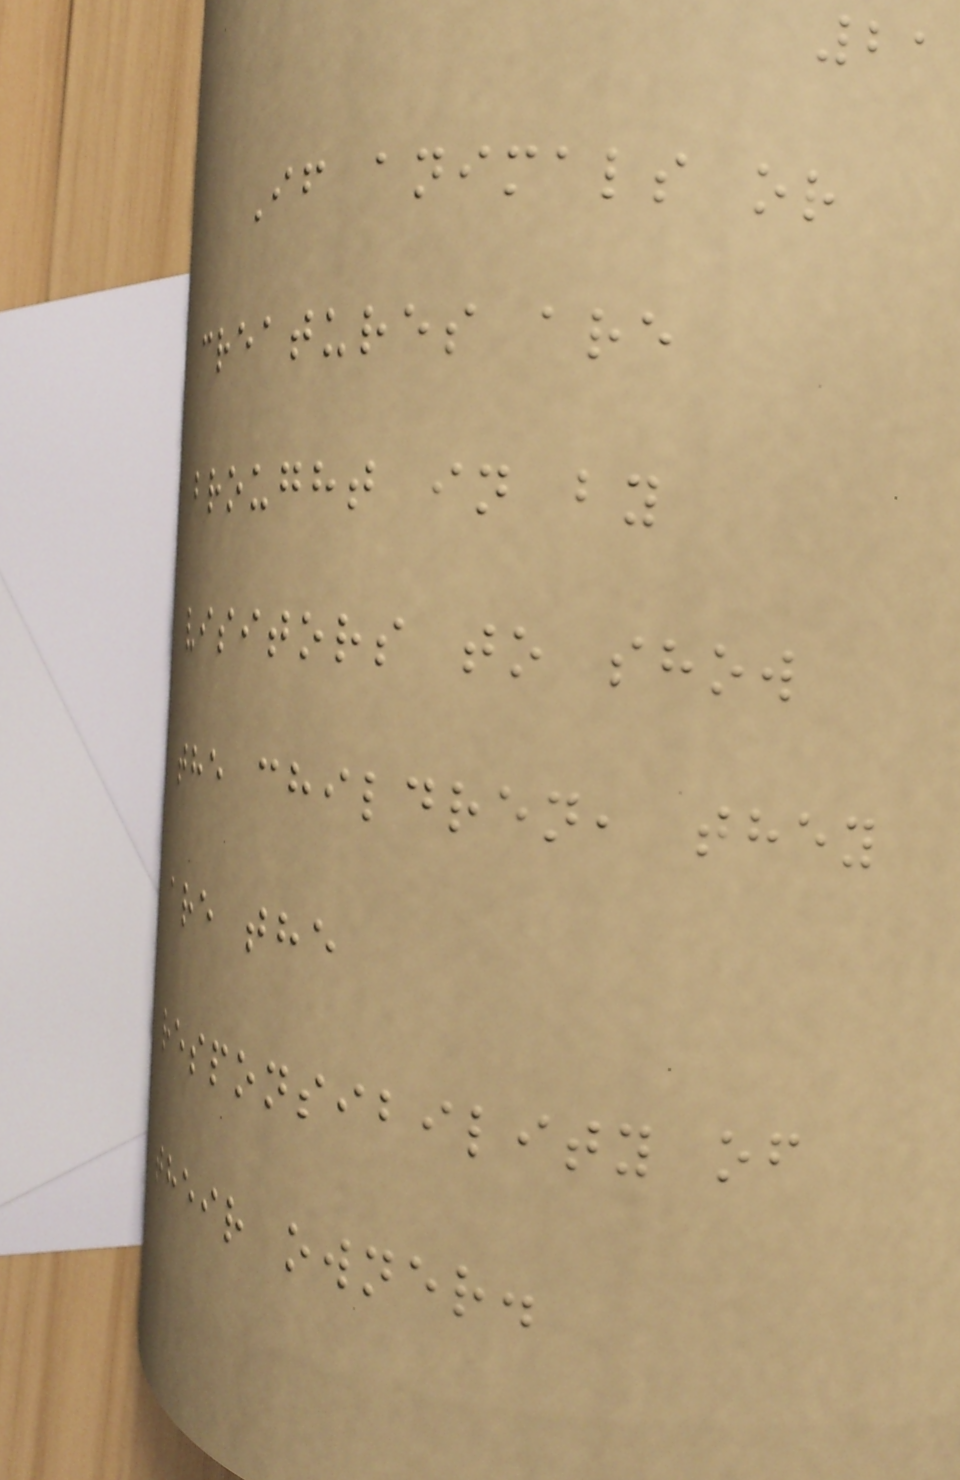21
If animals or
creatures are
brought in by
visitors to show
the children, they
are the
responsibility of
their owner.
